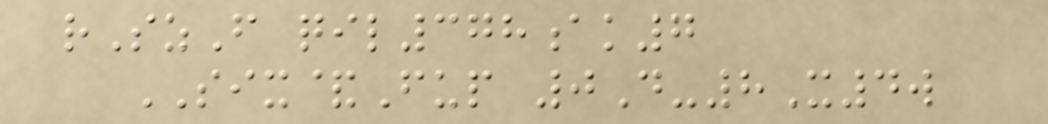rSzF qil378ak7
SIX&Fup 0D-8X4w
